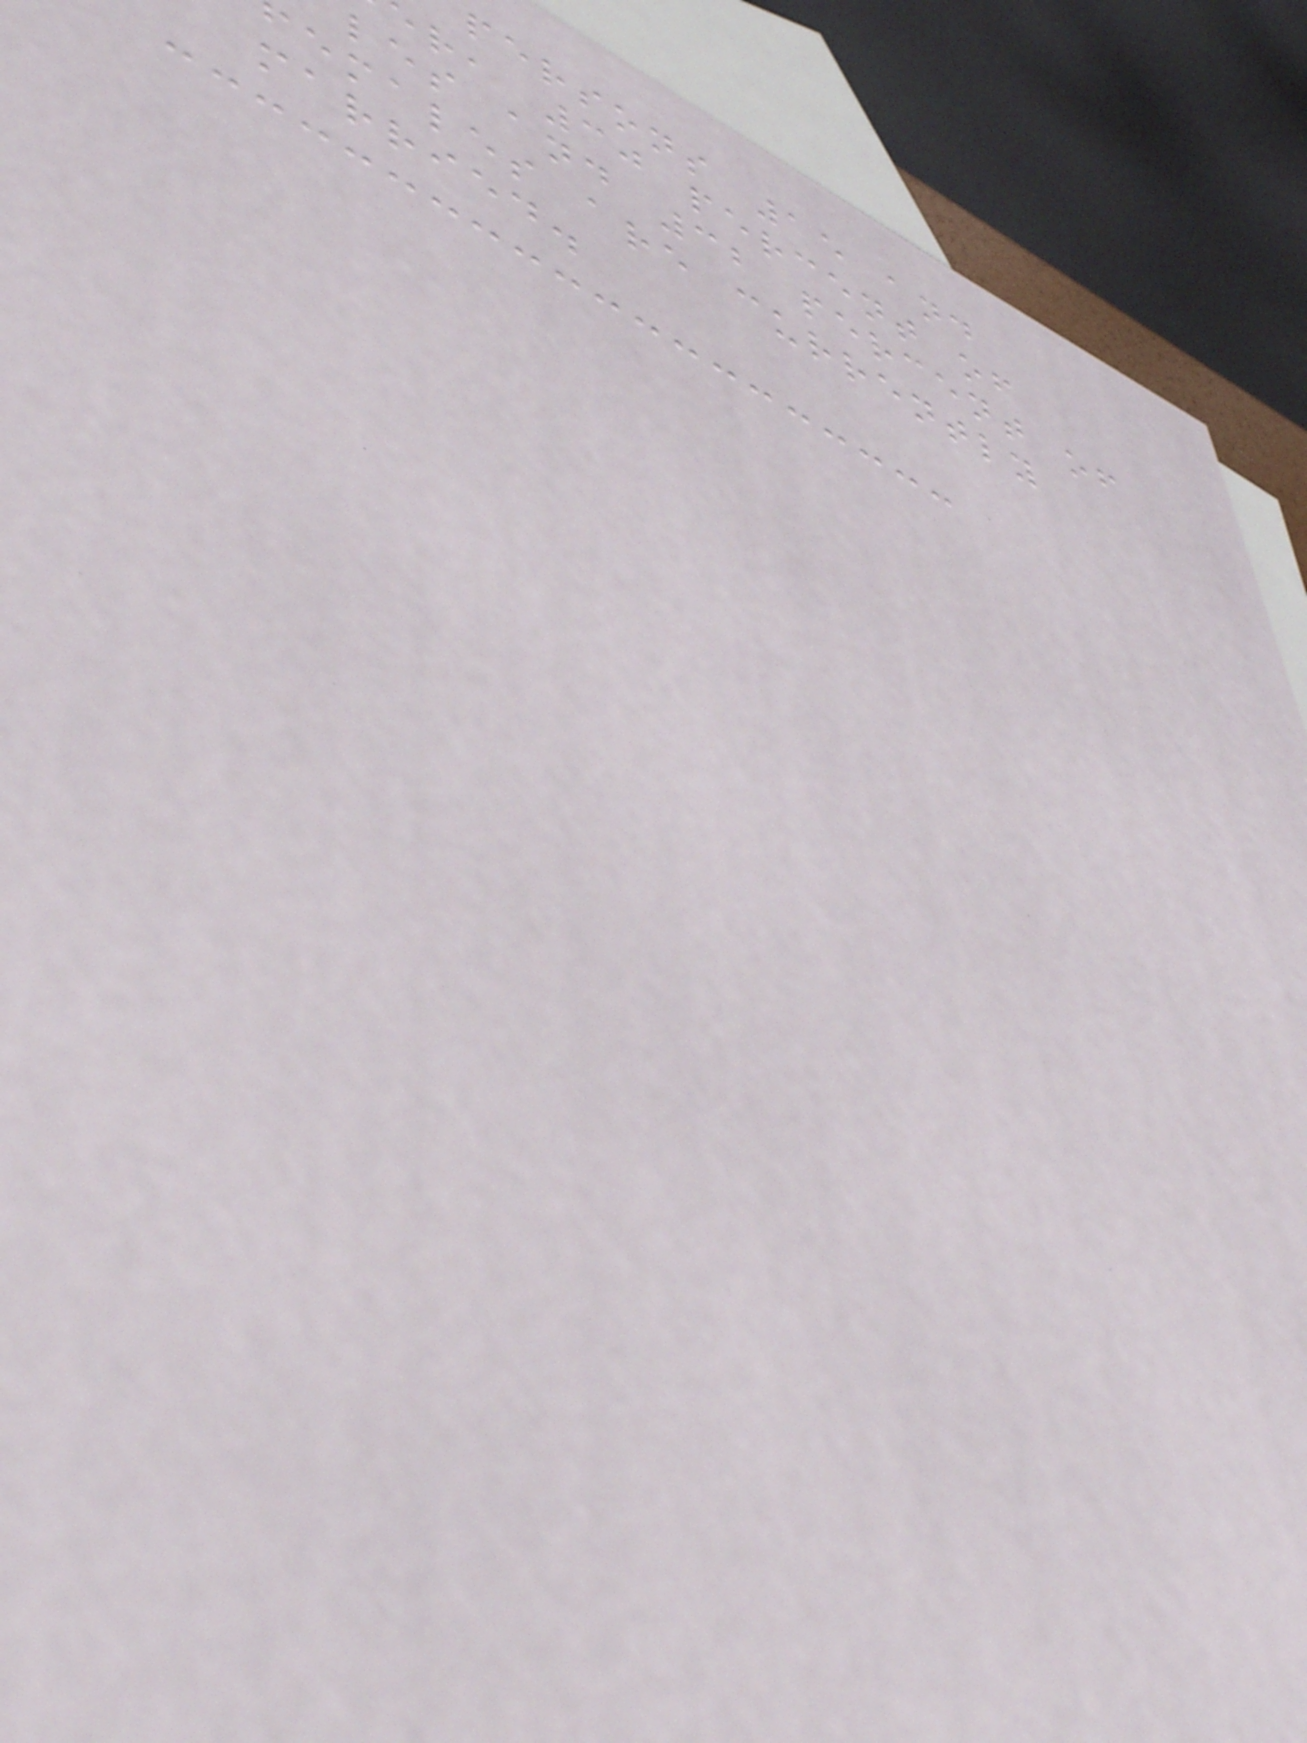persons 15 and
r, 30 percent of
les and 32 percent of
emales are currently
married.
